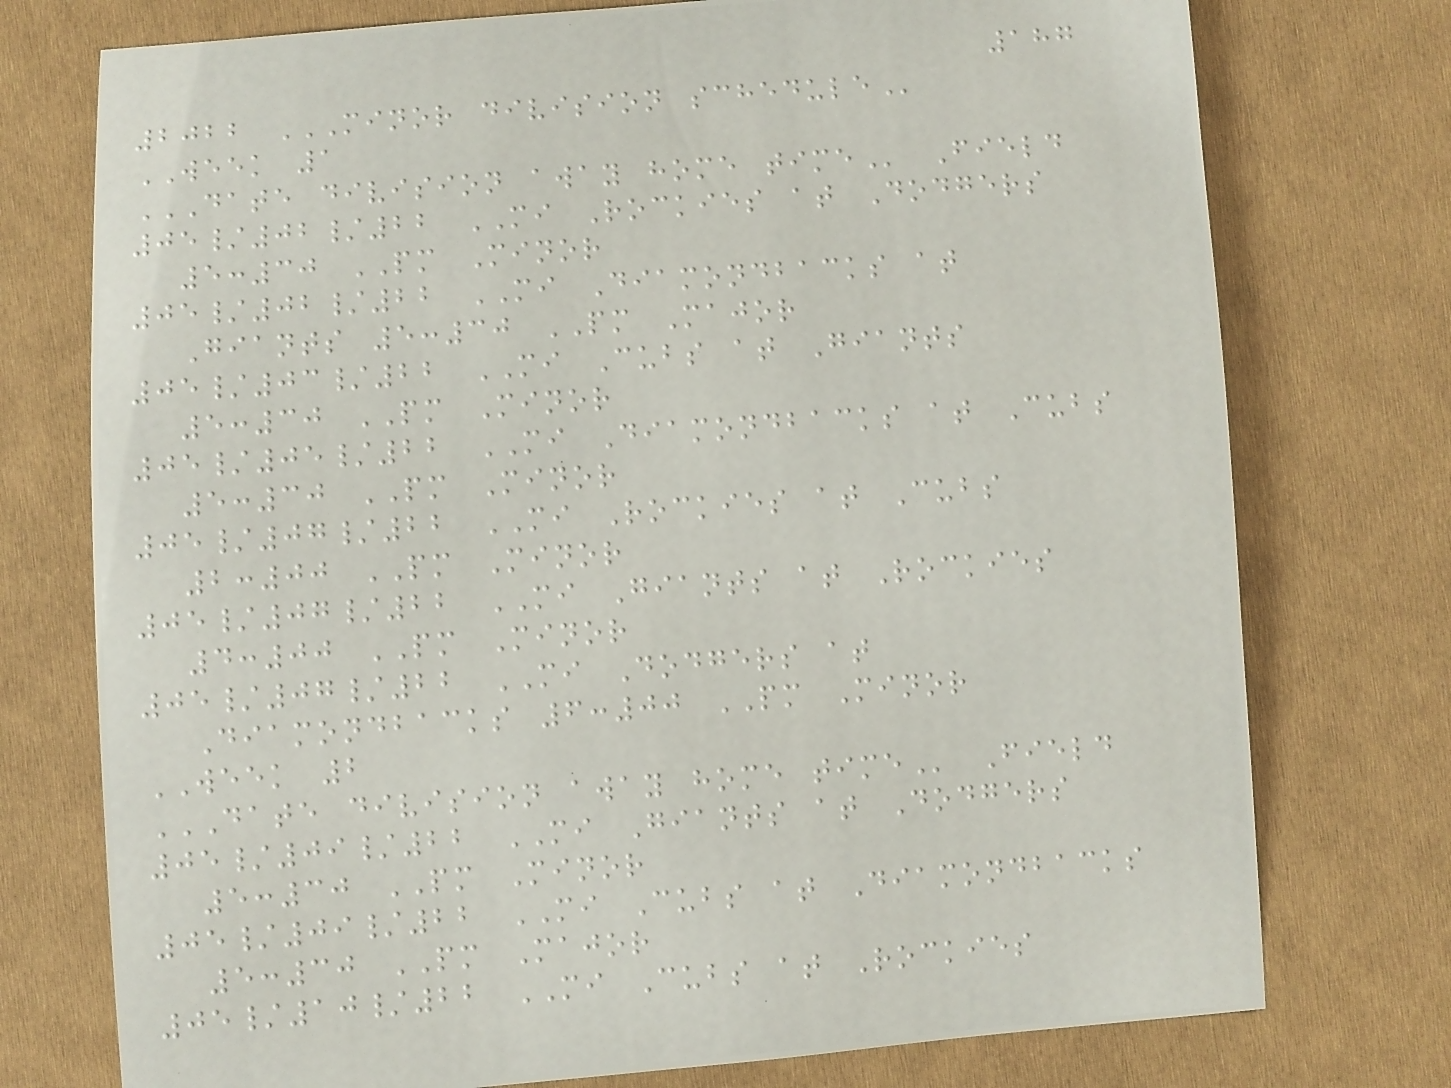187
2022 MINOR DIVISION SCHEDULE
WEEK 1
DATE DIVISION AWAY HOME TIME Field
05/02/22 MI Rockies at Dodgers
5:30 PM Minor
05/02/22 MI Diamondbacks at
Giants 5:30 PM Major
05/03/22 MI Cubs at Giants
5:30 PM Minor
05/05/22 MI Diamondbacks at Cubs
5:30 PM Minor
05/07/22 MI Rockies at Cubs
2:00 PM Minor
05/07/22 MI Giants at Rockies
4:00 PM Minor
05/07/22 MI Dodgers at
Diamondbacks 6:00 PM Minor
WEEK 2
DATE DIVISION AWAY HOME TIME Field
05/09/22 MI Giants at Dodgers
5:30 PM Minor
05/09/22 MI Cubs at Diamondbacks
5:30 PM Major
05/10/22 MI Cubs at Rockies
